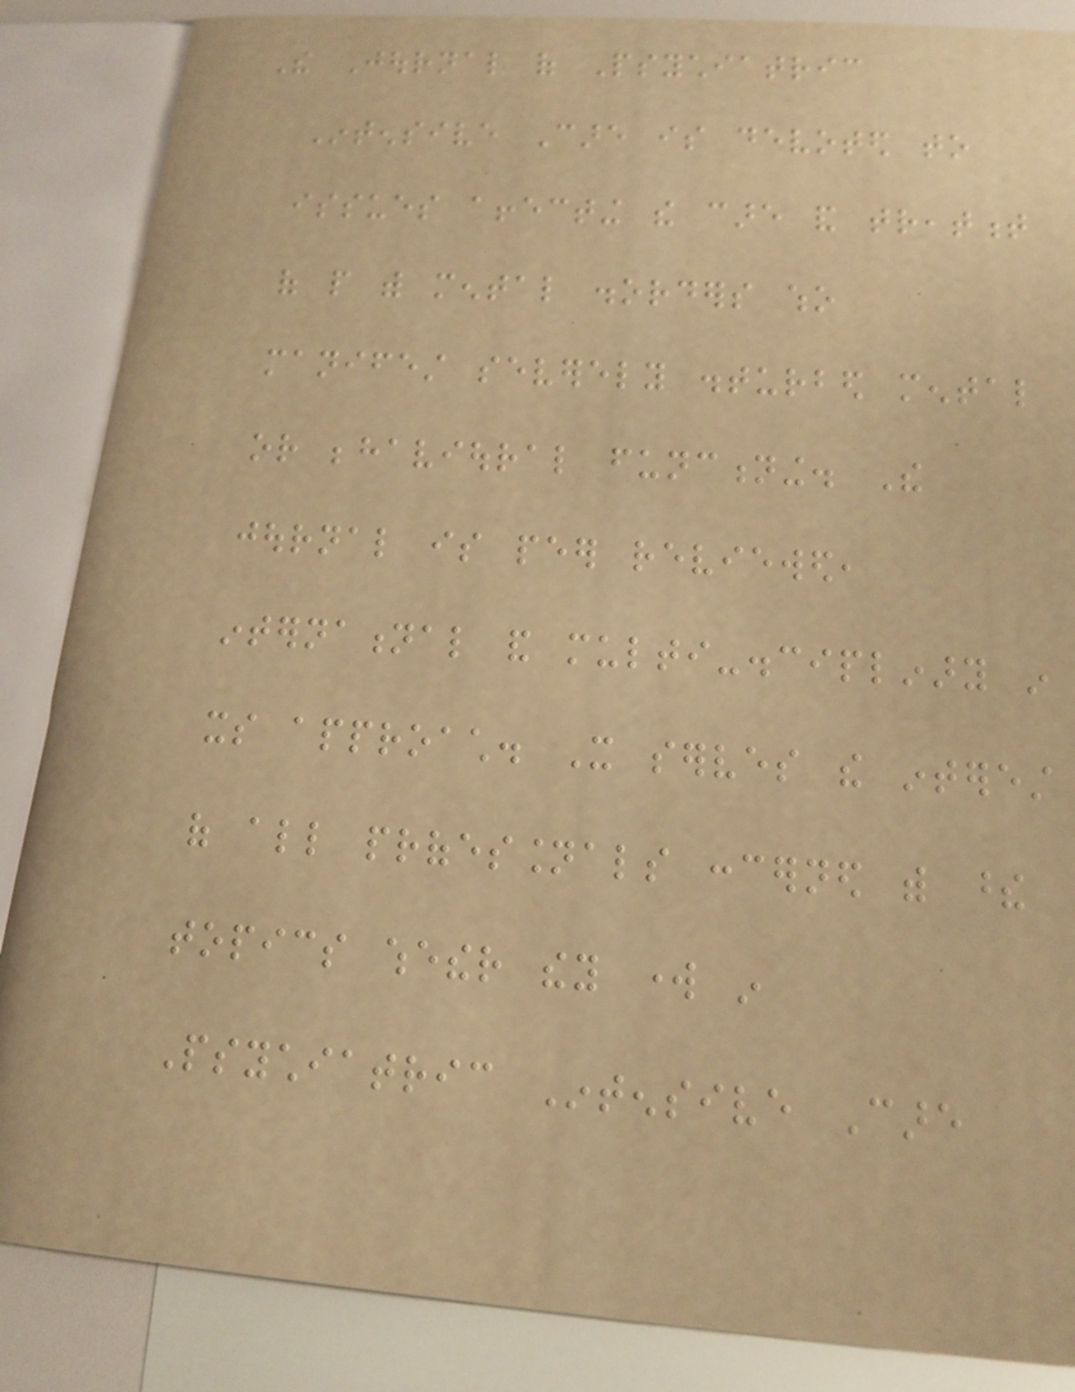The Journal of Psychiatric
Intensive Care is devoted to
issues affecting the care and treatment
of people with mental disorders who
manifest severely disturbed mental
or behavioural functioning. The
journal is peer reviewed,
international and multi-disciplinary in
its approach. It serves the interest
of all professionals concerned with these
topics whether they work in
Psychiatric Intensive Care
